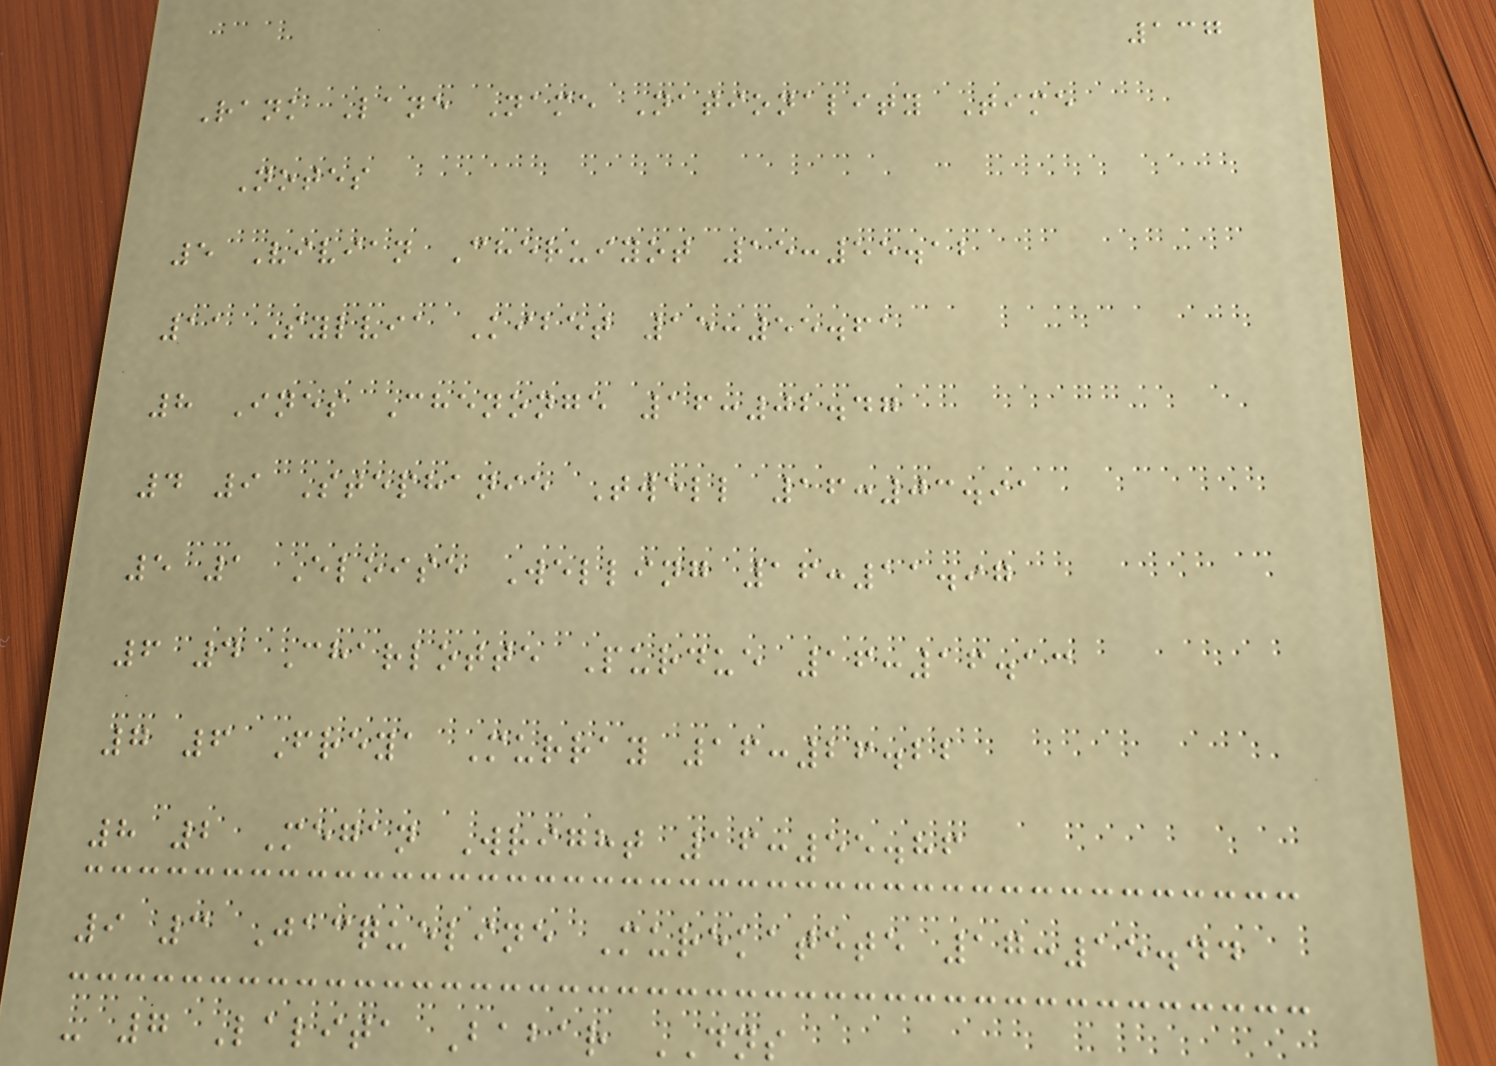137
Rank Lane Name Nationality Time
Notes
5 Vivian Cheruiyot 15:55.12
11 Sylvia Kibet 15:55.61
8 Ines Chenonge 16:02.47
4 9 Stephanie Twell 16:03.91
5 1 Eloise Welling 16:11.97
6 4 Charlotte Purdue 16:16.13
7 6 Freya Murray 16:26.22
8 2 Megan Wright 16:55.86
9 3 Jacqueline Murekatete 17:15.44
- 7 Lalita Babar DNS
